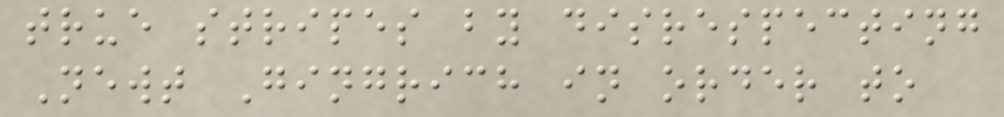true stripes by disrespecting
Newt Gingrich in order to
